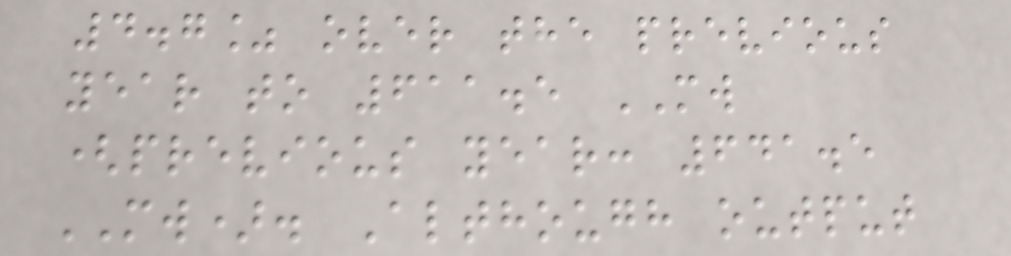4.7% over the previous
year to 611.5 MW
(previous year: 641.5
MW). Although output
